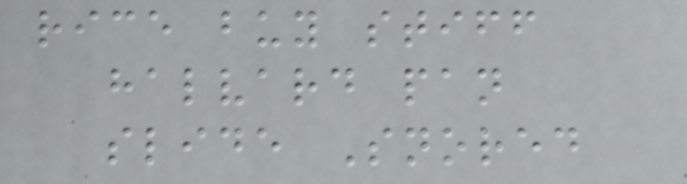rice buy stiff
halvard pan
slide Snored
